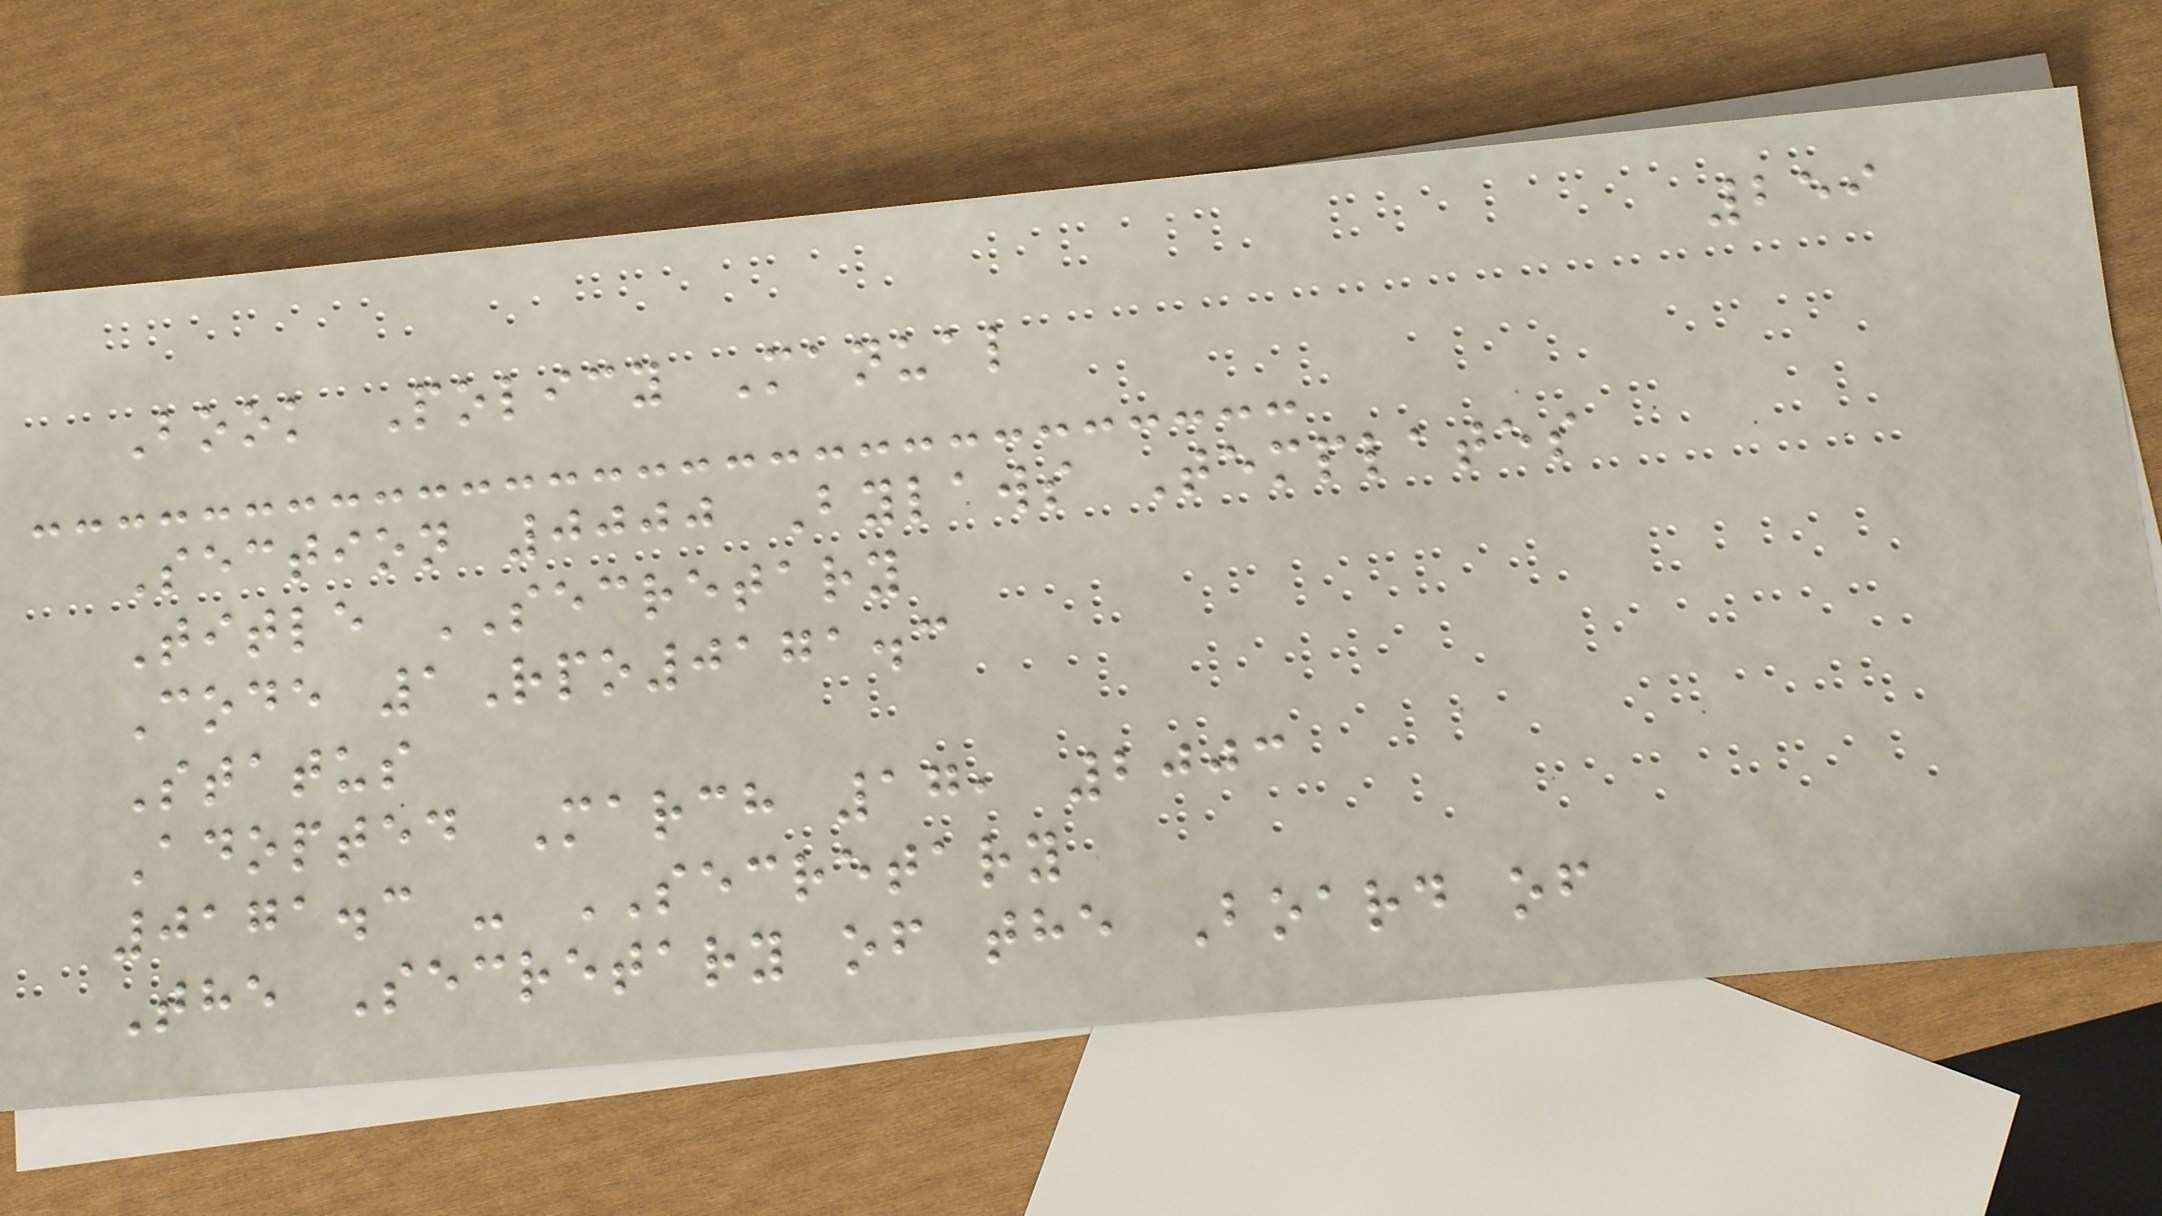259
Book Policy Manual
Section 0000 Bylaws Templates
Title SECRETARY
Code 1Rpo0171.3
Status
Adopted March 17, 2003
0171.3 - SECRETARY
The Secretary of the Board of
